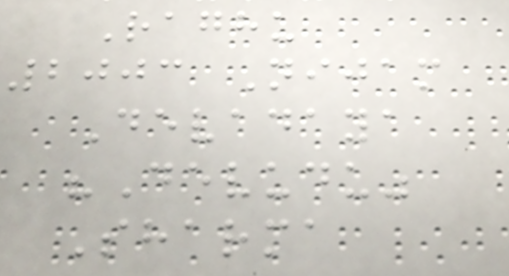Raghu
2003 Nijam
Devadaya
"Devudu"
Sharma
